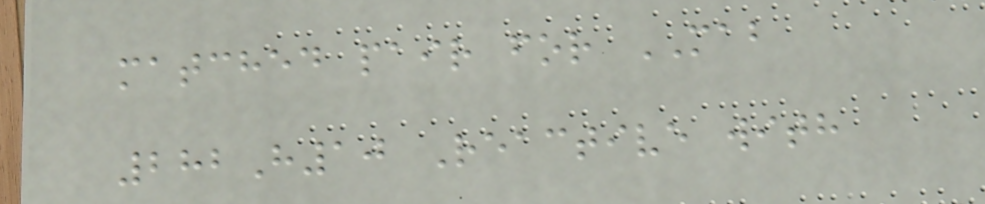matched pair for MAB
282H10 Reactive with
